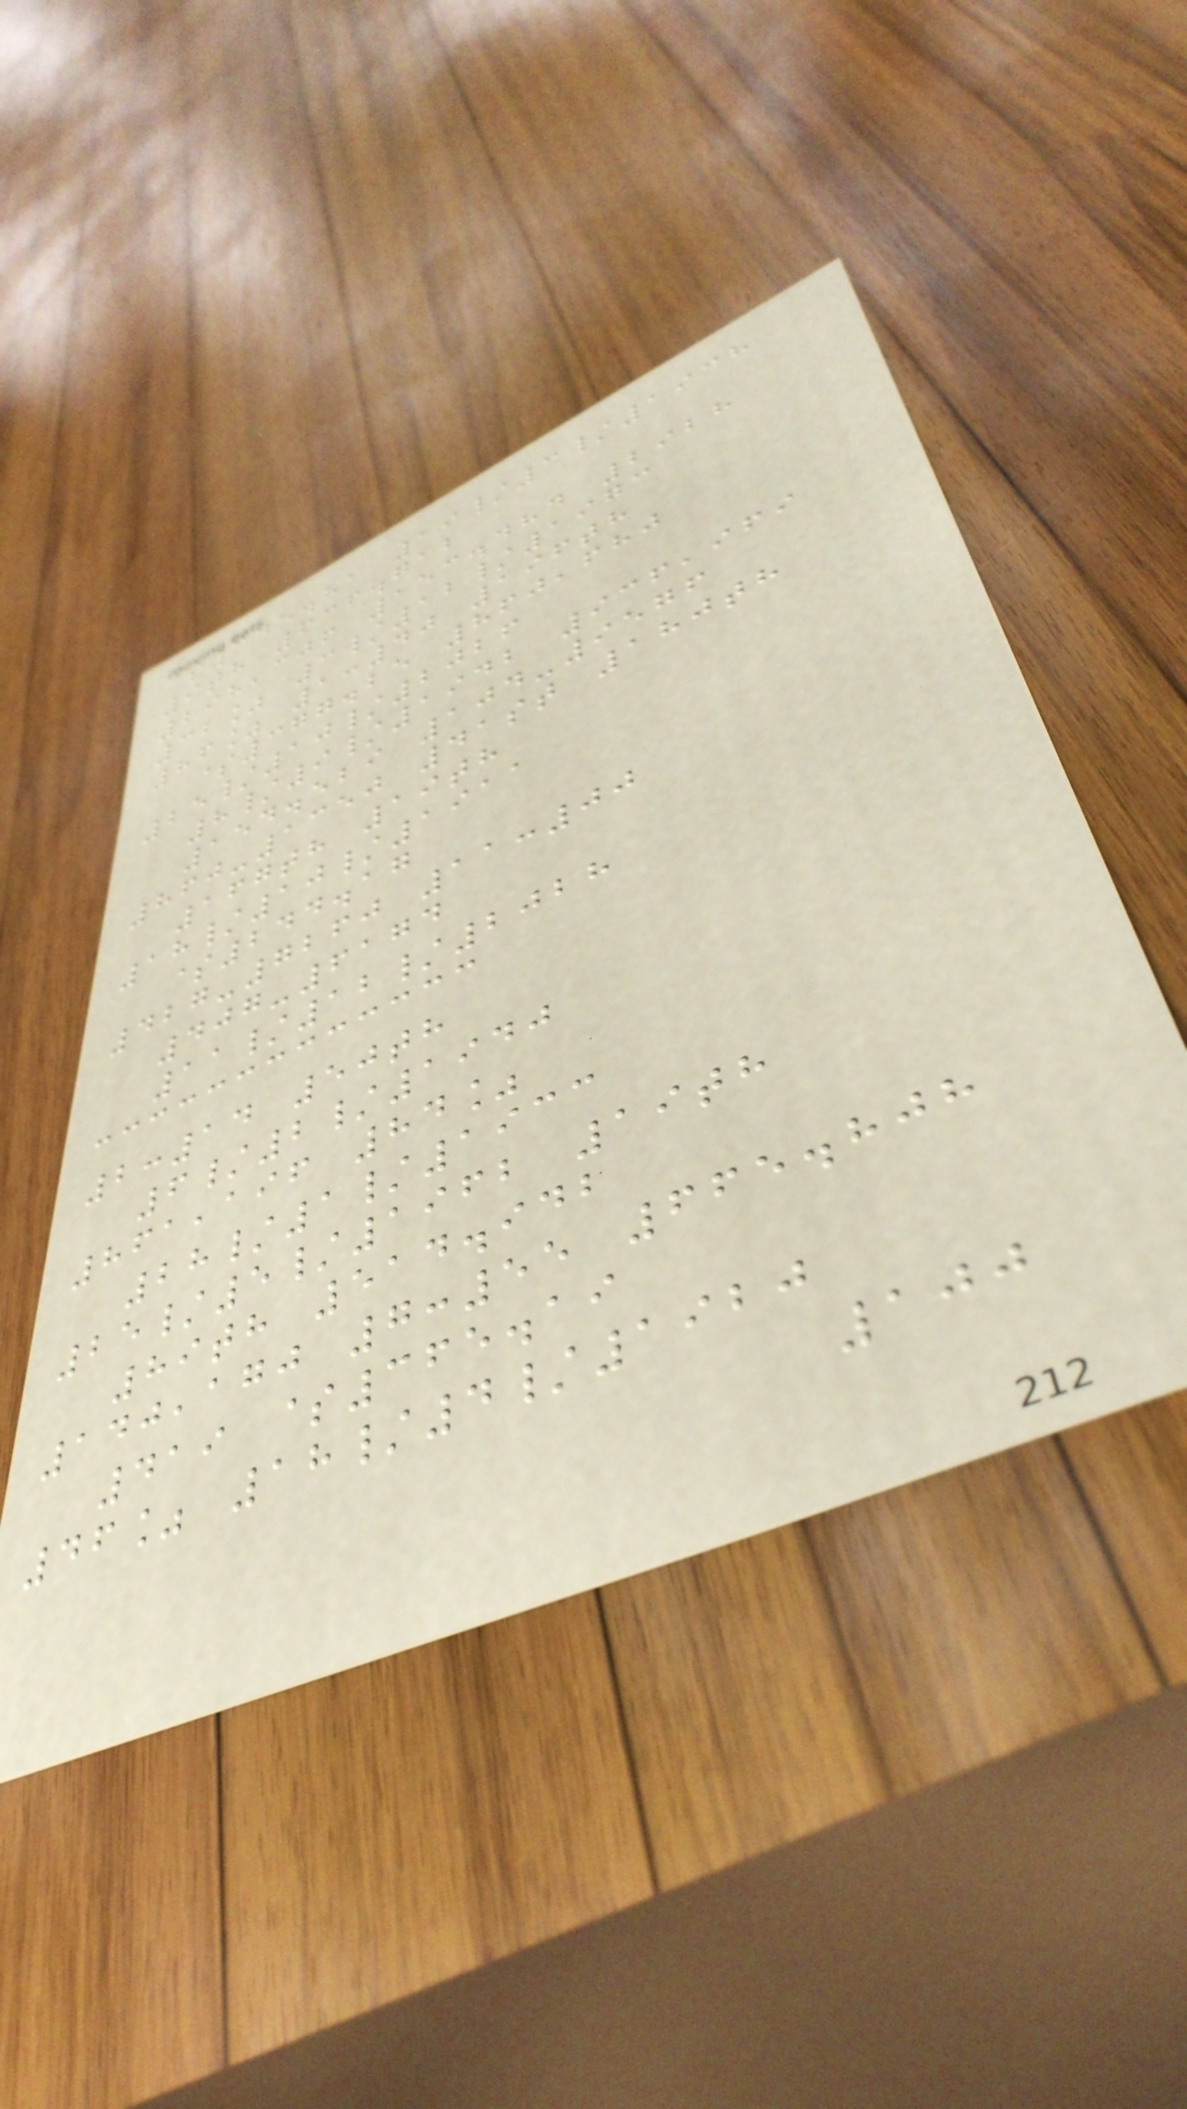$345.81 19/3/1938
9th 636.712
298,306 153.484 2928
32% 3/12/1973
86% 1:40 196th
$377.25 860,680
25/10/2026
8/9/1942 936,969
154.529 104-9576
860-1350 41st 180th
167th 19th
18/10/1911
$244.17
427-7260 11:00
407-6174
11/12/2028
2:14 50th
6/2/1940
861,196 84%
28/1/1933
25/5/1962 19th
89th 514.942
140,170 7:55 665.808
419 $365.19
46% 18/4/1920
100
